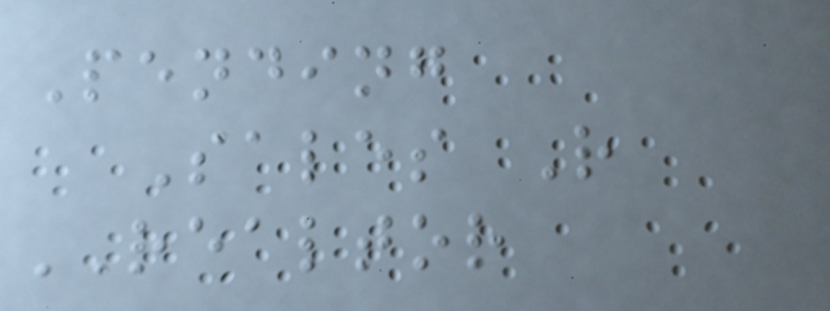Pending
Sales R
REALTOR
